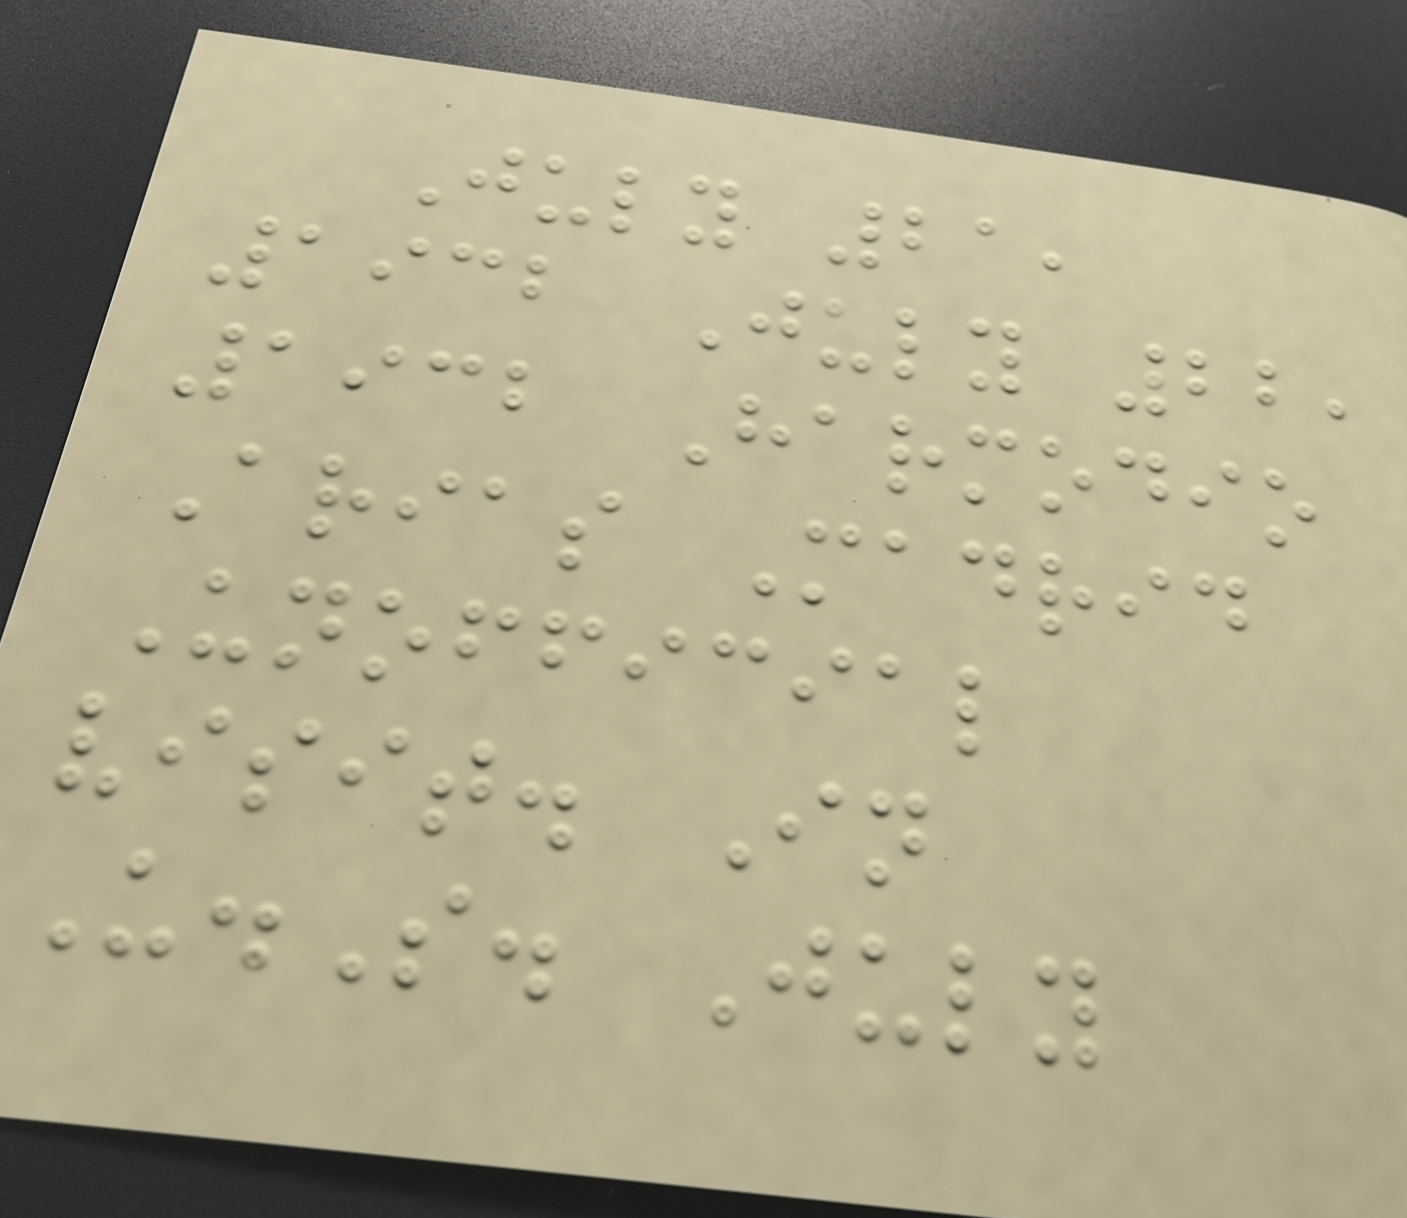July 21,
1932 July 22,
1932 Harmodio
Arias Madrid
Unofficial
visit. In
U.S. July
